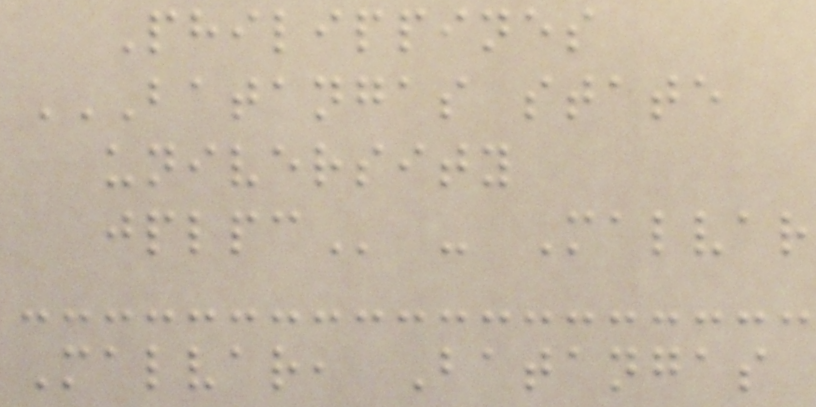Philippines
BATANGAS STATE
UNIVERSITY
JPLPC - Malvar
Malvar, Batangas
